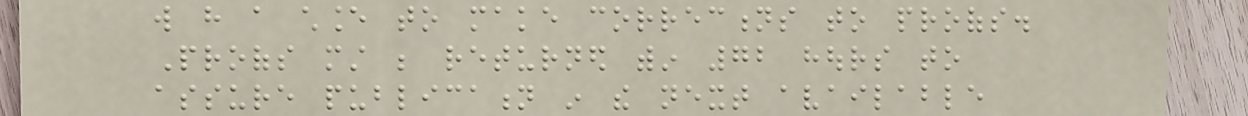will have a chance to make corrections to proofs.
Proofs must be returned within 72 hours to
assure publication in the next available
